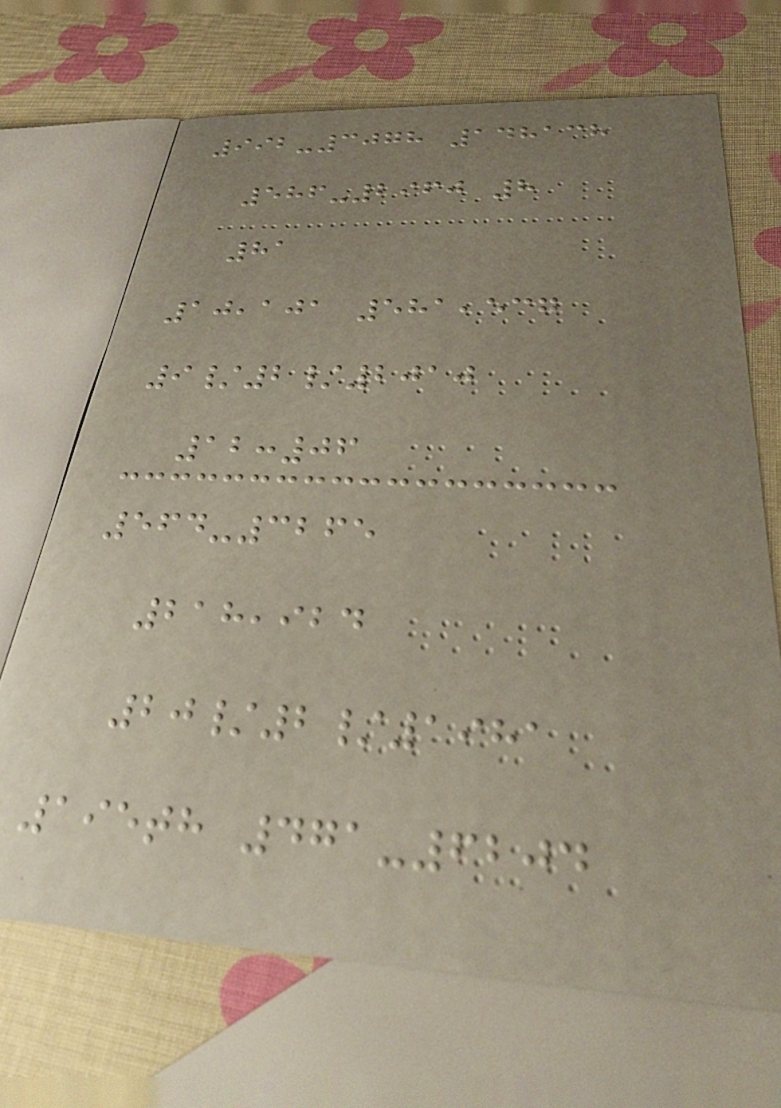992-3078 148138
586-2960 8
81
10,101 581,537
9/2/2010
12:06
564-3265
218,924
20/2/1981
195th 471-6204
